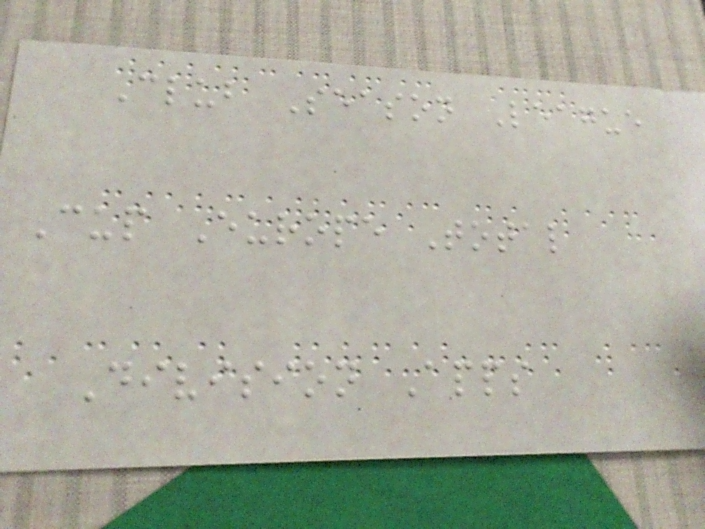Club Season League
Cup Europe Total
Division Apps
